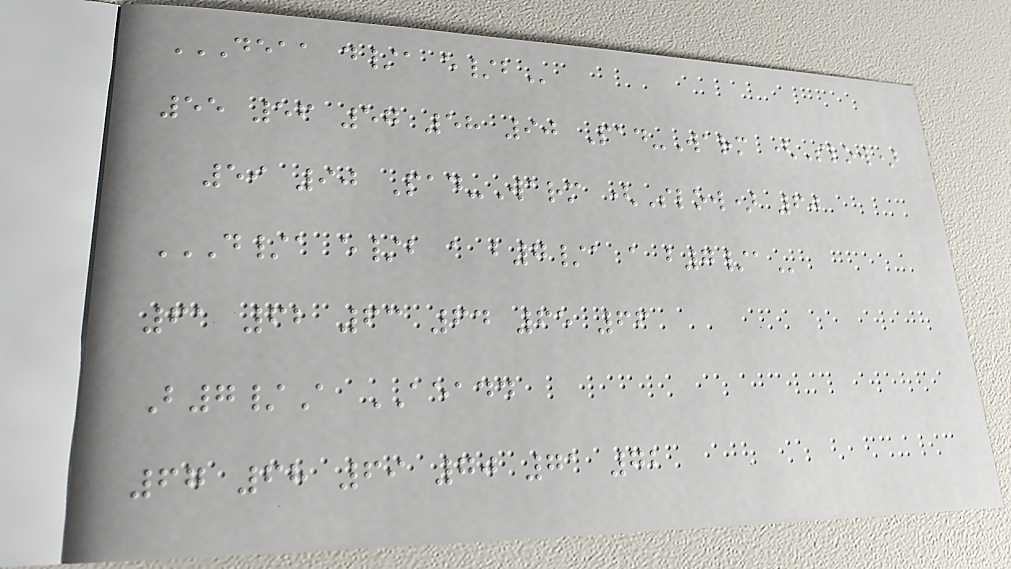DEAA D/A E/B
55 56 57 58 90 Pad-Warm (Slow)
59 90 Pad-Warm (Slow) 60
D/A E/B A B7/A A B7/A
61 62 63 64 65 66
B7/A AEADD
67 68 69 70 71 72
